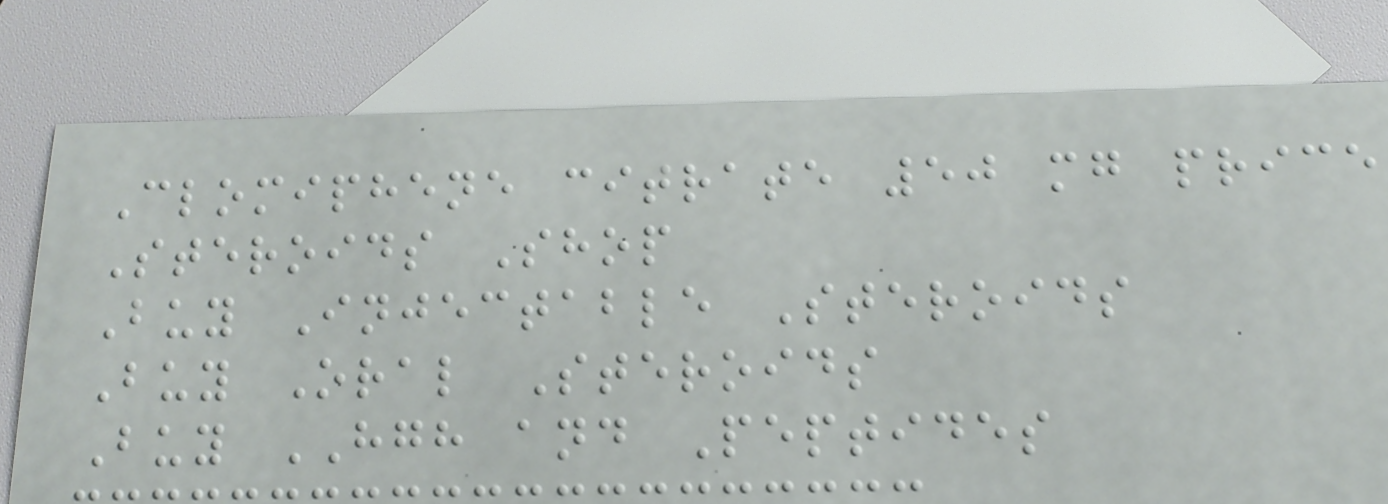Clomiphene citrate 50 mg price
Steroids Shop
Buy Injectable Steroids
Buy Oral Steroids
Buy HGH and Peptides
